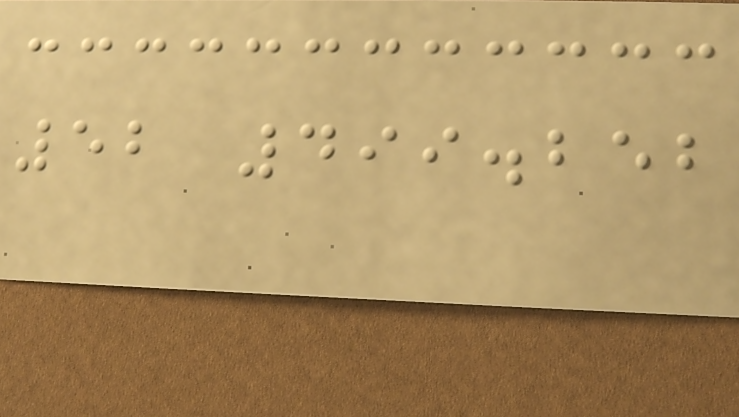52 499.252
